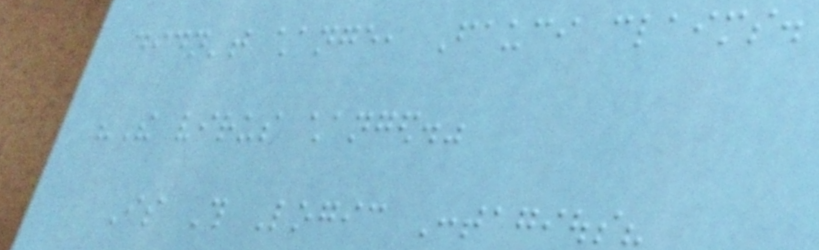didn't change, Fauci claims.
"The virus changed."
Is This Logic Contagious?
